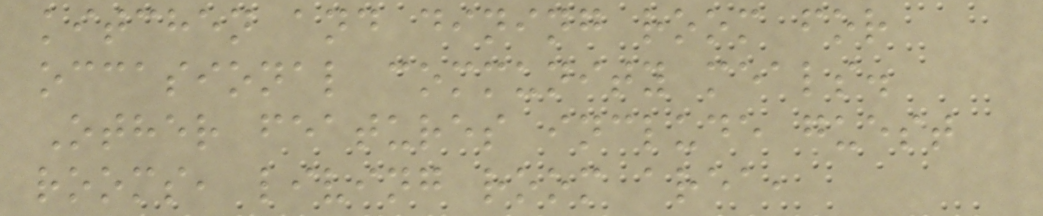kitchen and dining room for
occasional community meals.
Other features include guest
rooms, living room area,
